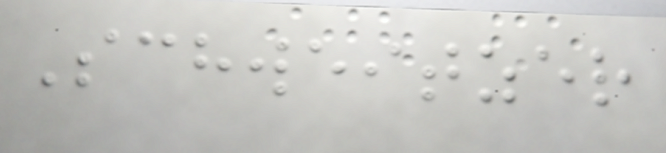Schweitzer
